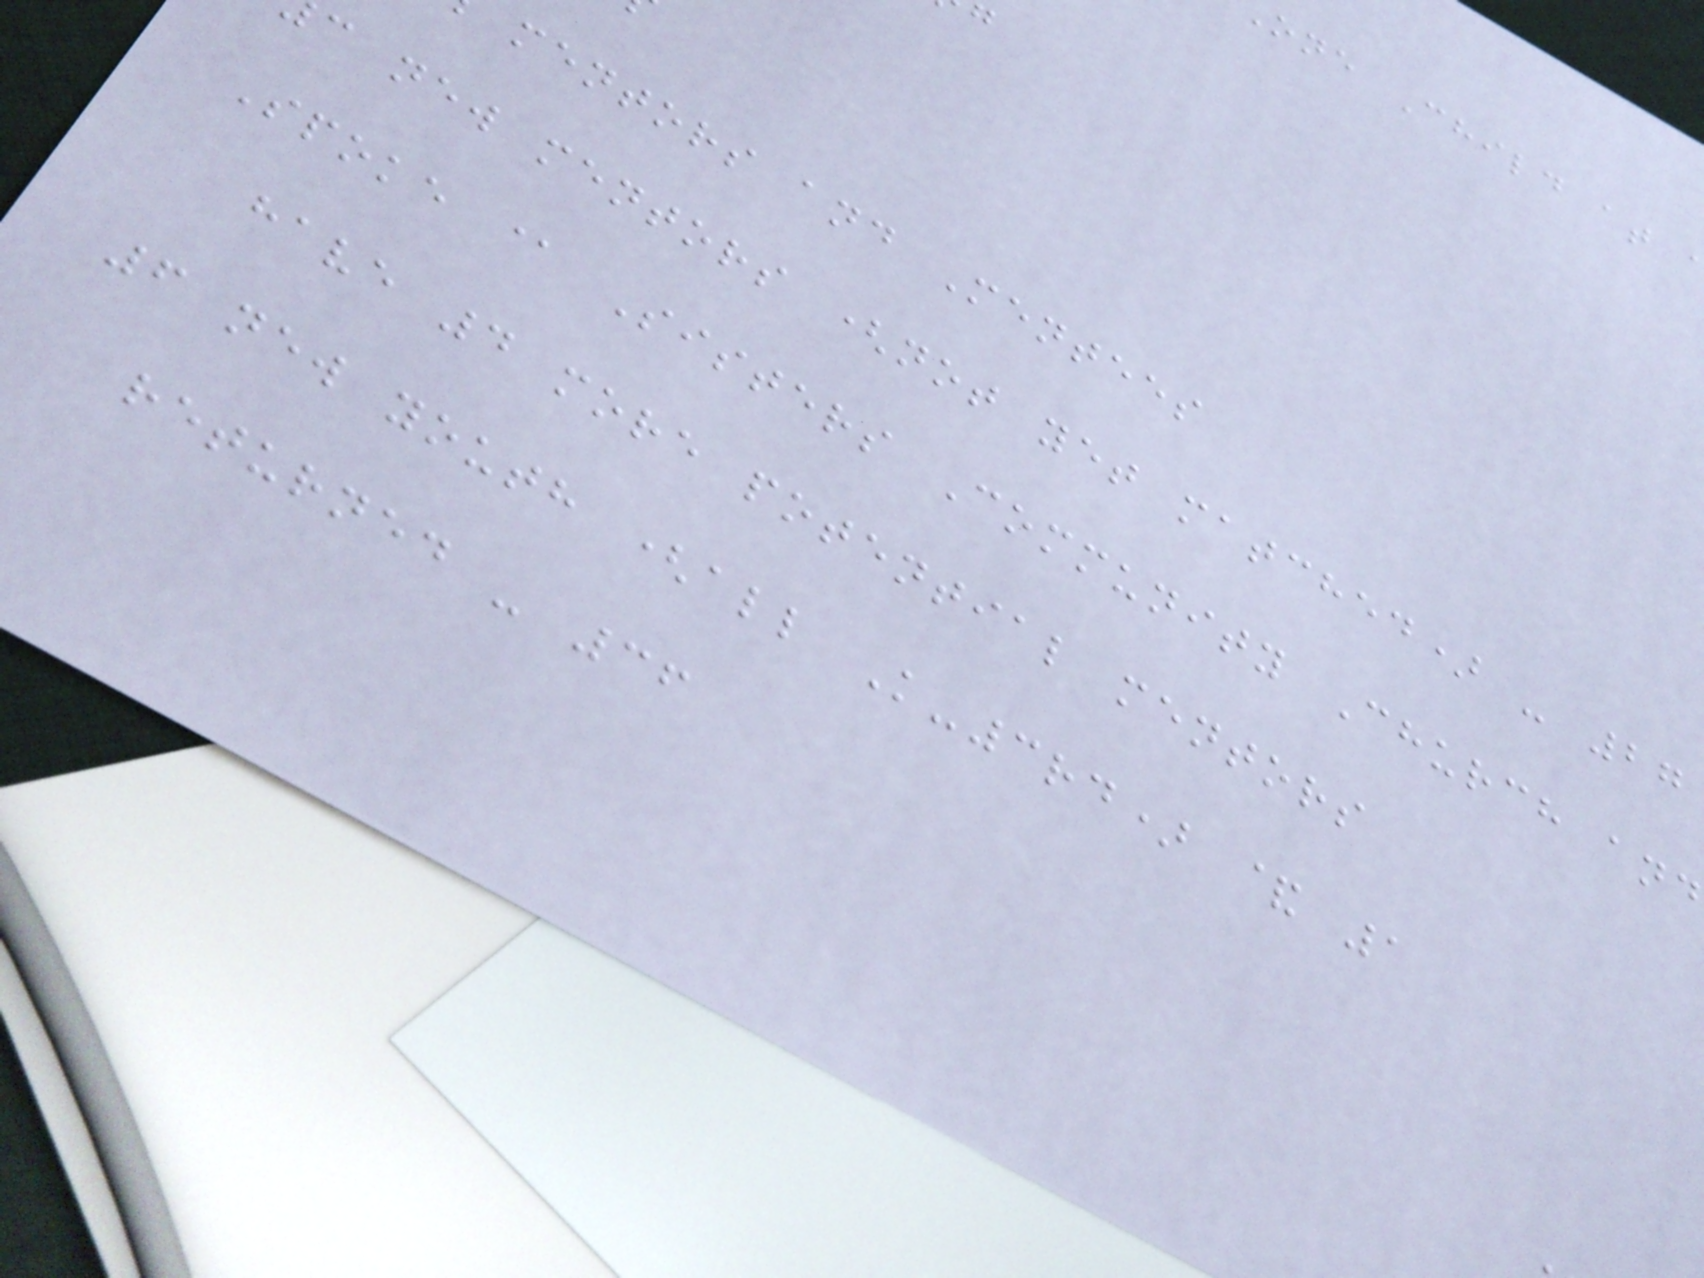one Child at
mentors and Mentees
c new mentors (not yet matched) - 27
Spoke @ Sisters Community Church and
have 4 more potential mentors
6 new youth (all K-3rd) & 1
returned - 36
